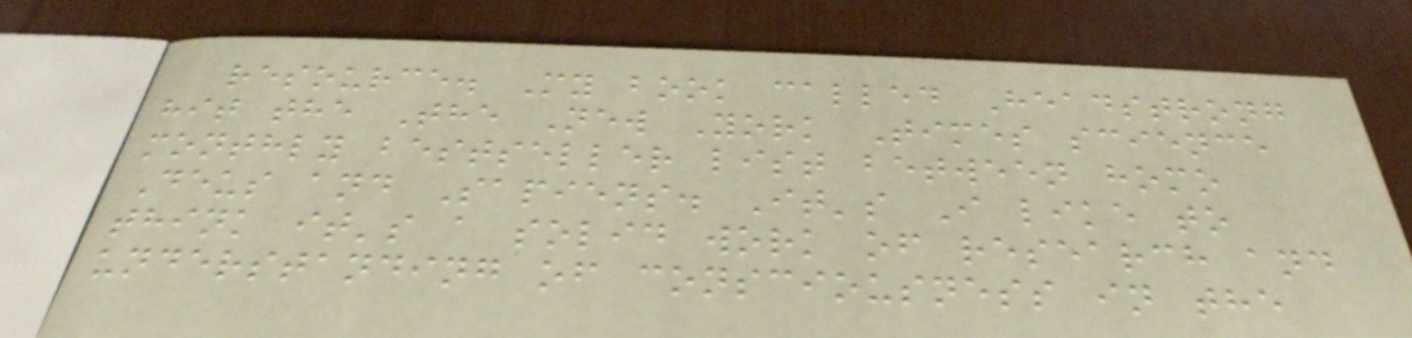resource. My book called Headstrong
hit the The New York Times science
monthly bestseller list between homo
Deus and Sapiens. It's I like to
think it's a solid work of research and
understanding of consciousness in the
